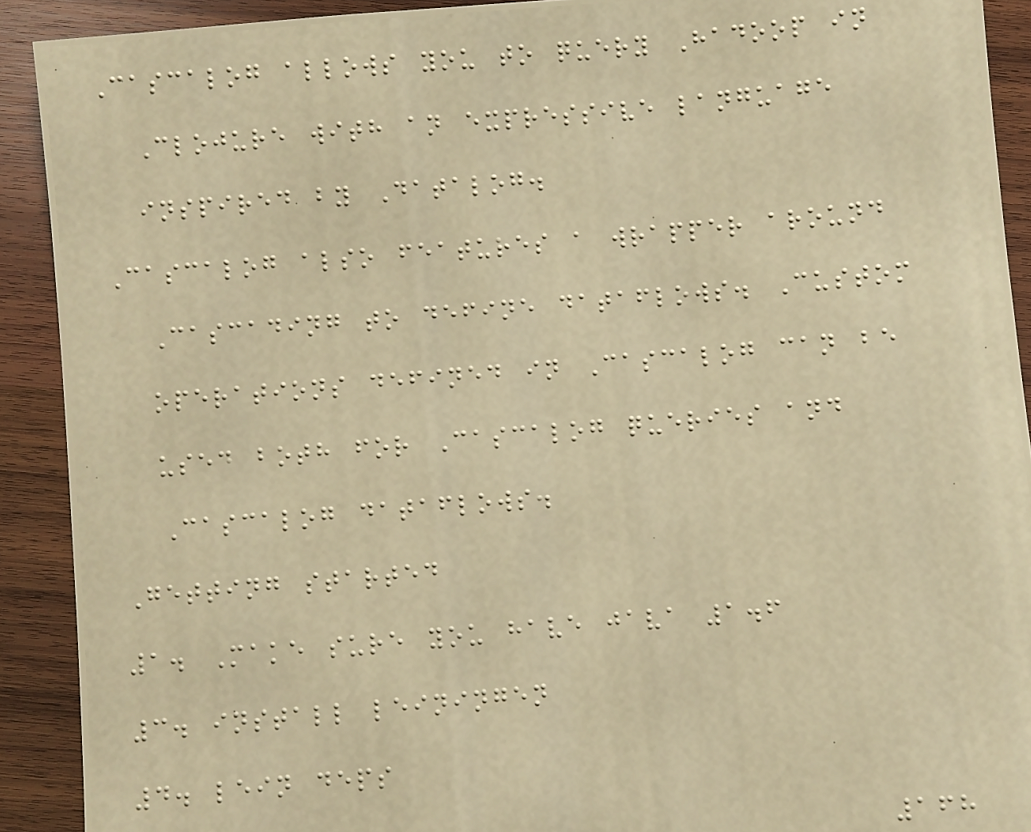Cascalog allows you to query Hadoop in
Clojure with an expressive language
inspired by Datalog.
Cascalog also features a wrapper around
Cascading to define dataflows. Custom
operations defined in Cascalog can be
used both for Cascalog queries and
Cascalog dataflows.
Getting started
1. Make sure you have java 1.6
3. install leiningen
4. lein deps
168
